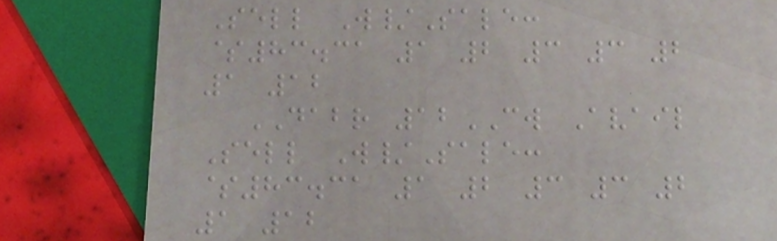Sell W/Sale:
$83.31 1 2 3 3 2
1 12
DABR 12CW Avail
Sell W/Sale:
$83.31 1 2 3 3 2
1 12
